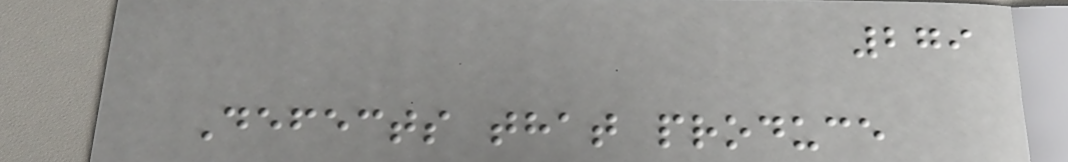279
Defects that produce
